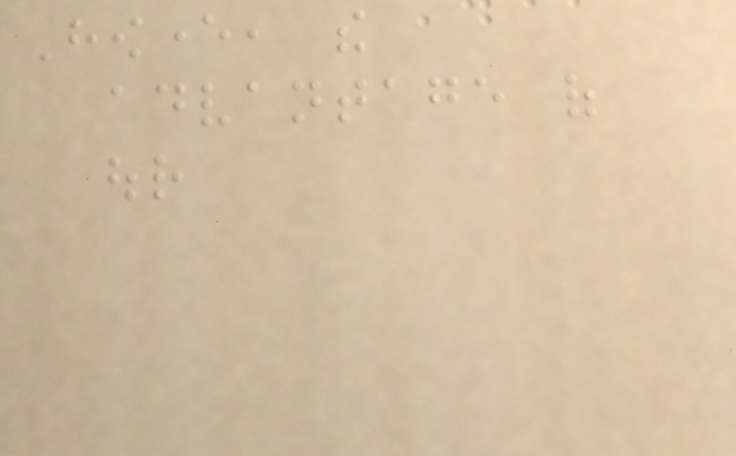However, the
advantage of
our
